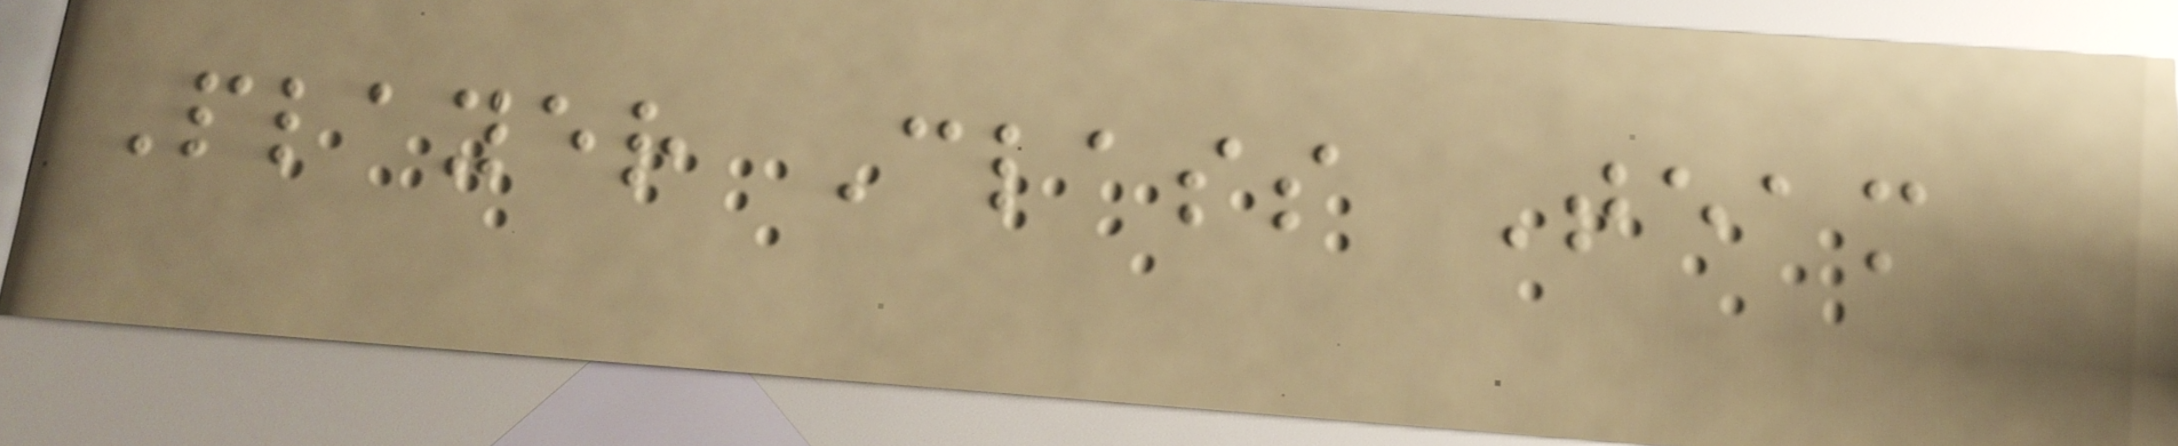Player Class Team
